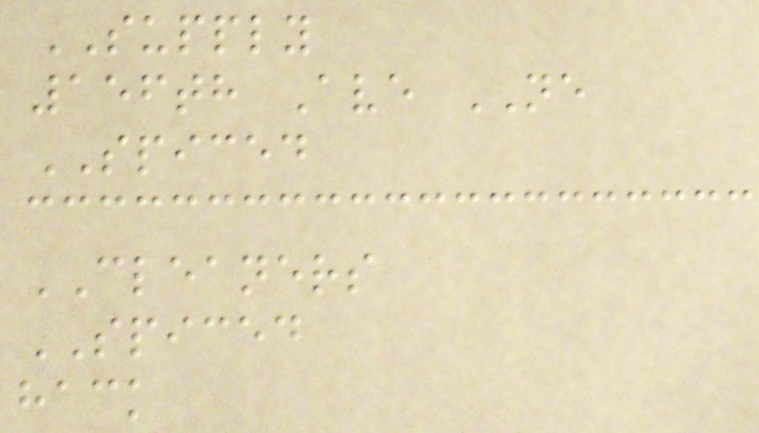SUPPLY
156th Ave NE
SPICED
CLEANERS
SPICED
hack
